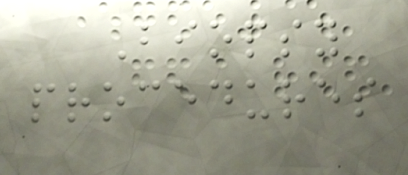Biopsy
procedures
